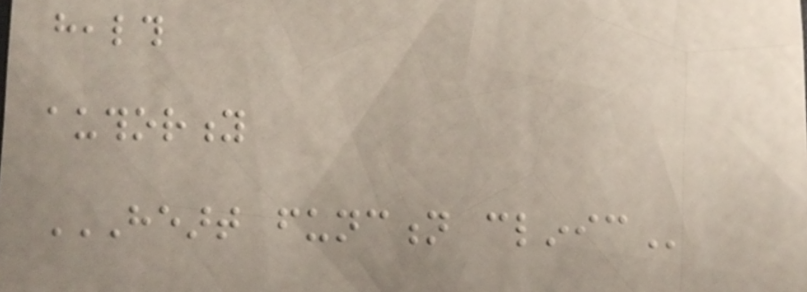health
authority
HEART FUNCTION CLINIC
